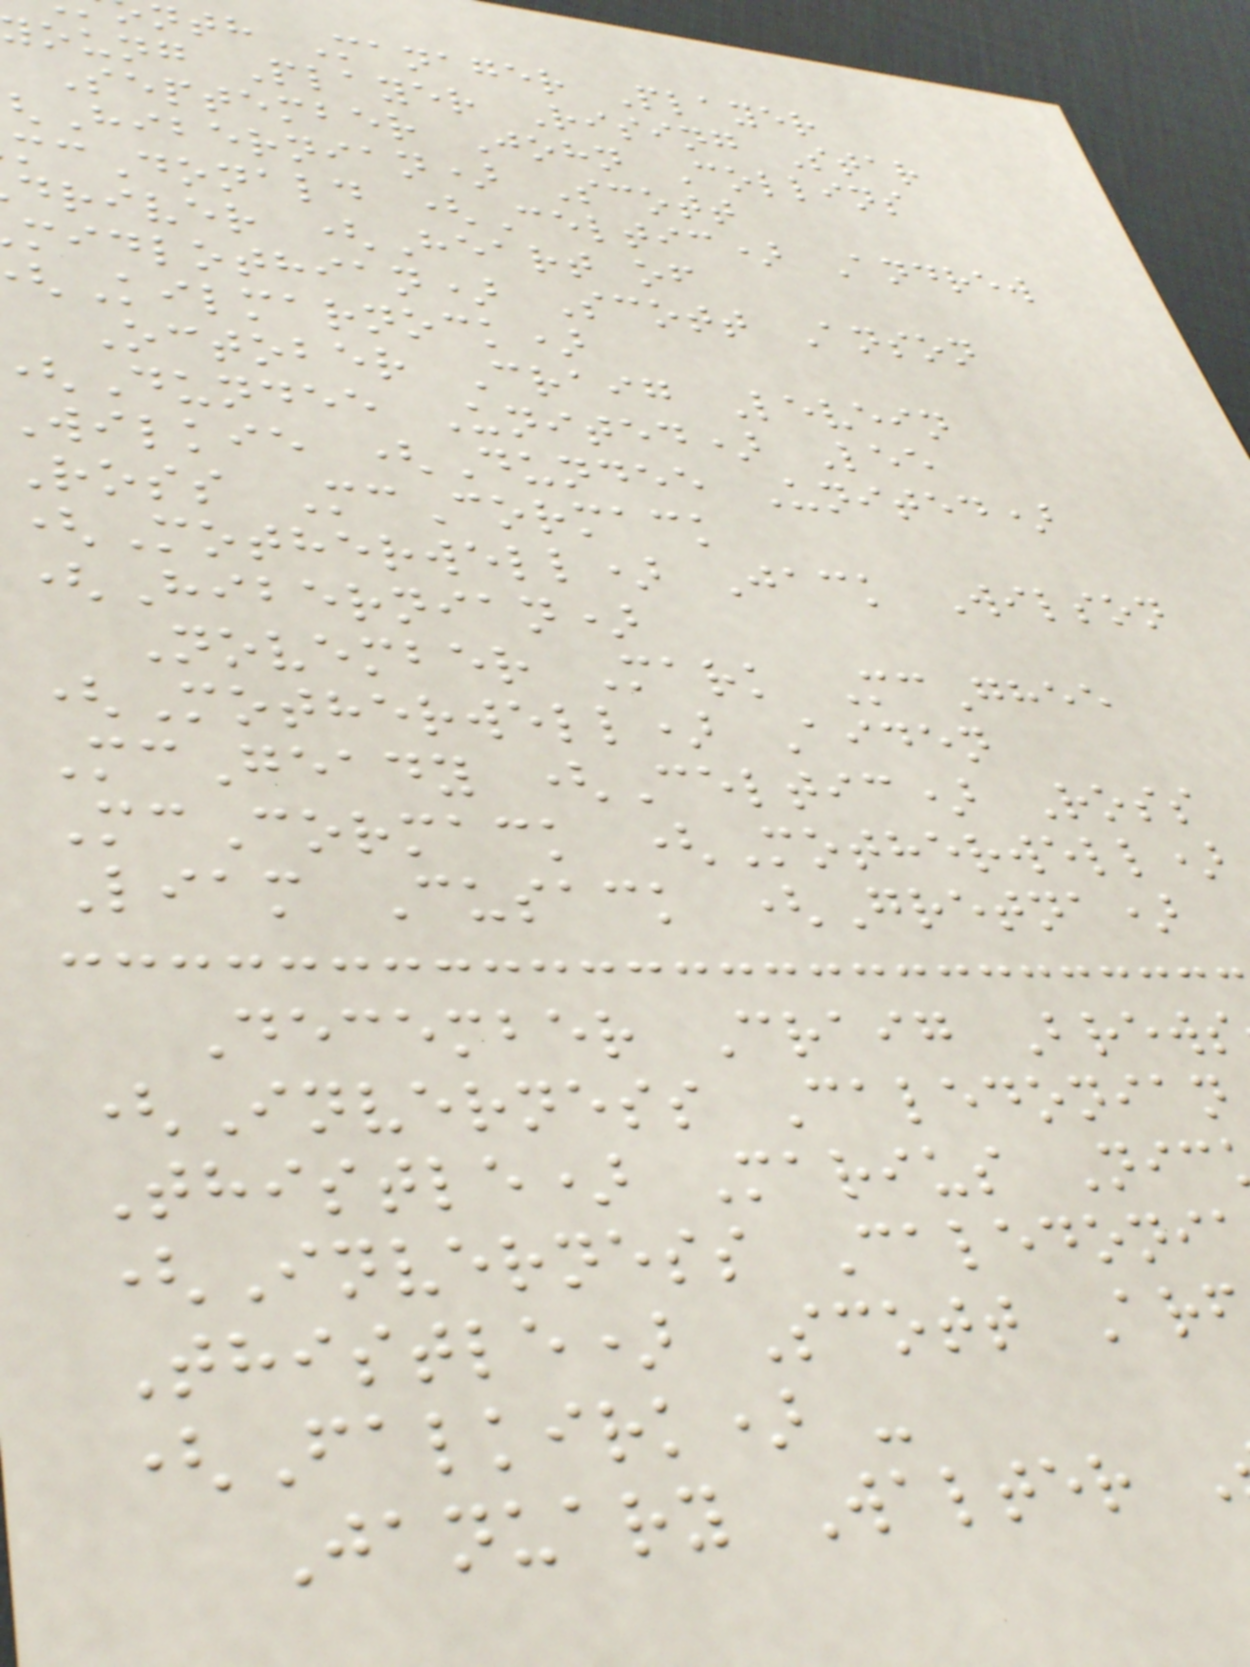nth Manager Player
oung Player Rising Star
September John Collins
Hibernian) Scott
cDonald (Celtic) Andrew
driver (Heart of
midlothian) Scott Anson
Kilmarnock)
October Craig Levein
Dundee United) Lee
wilkie (Dundee United)
Ross McCormack
(Motherwell) Jack Wilson
(Hibernian)
November Mark McGhee
(Motherwell) Aiden
McGeady (Celtic) Ross
McCormack (Motherwell)
Liam Cusack (Gretna)
December Craig Brews
(Inverness Caledonian
Thistle) Marius Nic
(Inverness Caledoni
Thistle) Scott Ar
(Falkirk) -
January Walter
